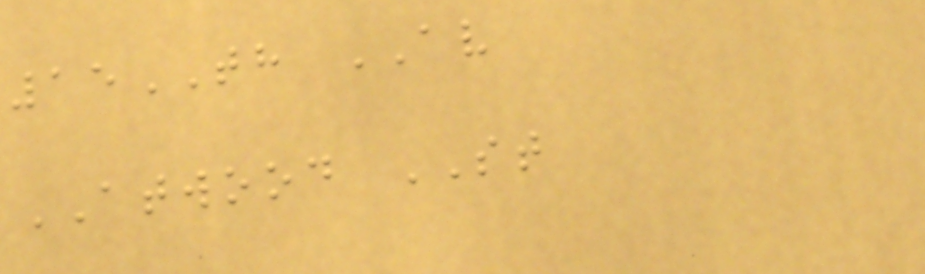15TH AV
ATWOOD ST
